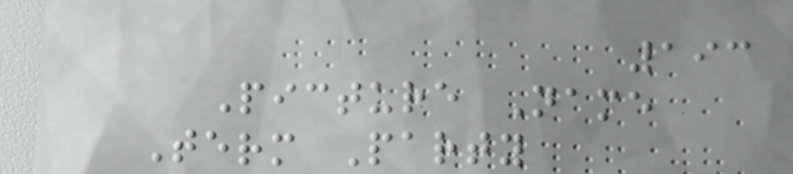193
Picture Name
Term Party
